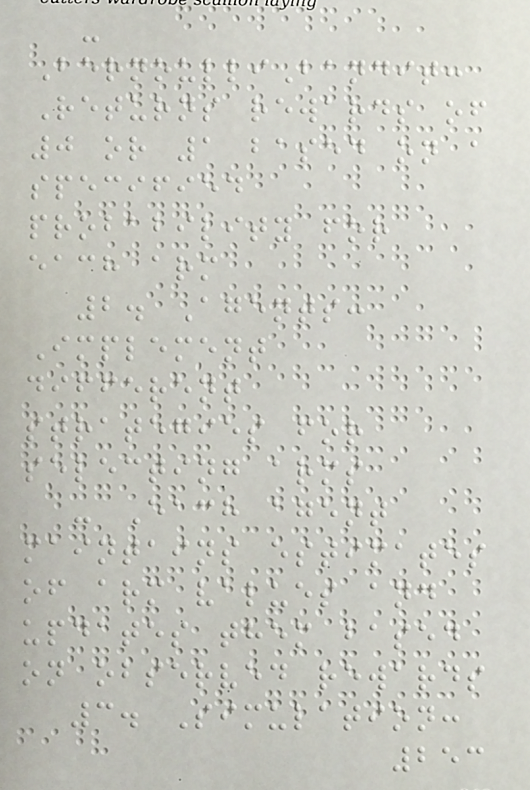-
BernoulliBandit:
Returns rewards of
0 or 1 based on a
specified
probability for
each arm
2. Agents:
Implement
different
strategies for
selecting arms
- Each agent
maintains estimates
of arm values and
updates them based
on observed rewards
3. Simulation:
253
